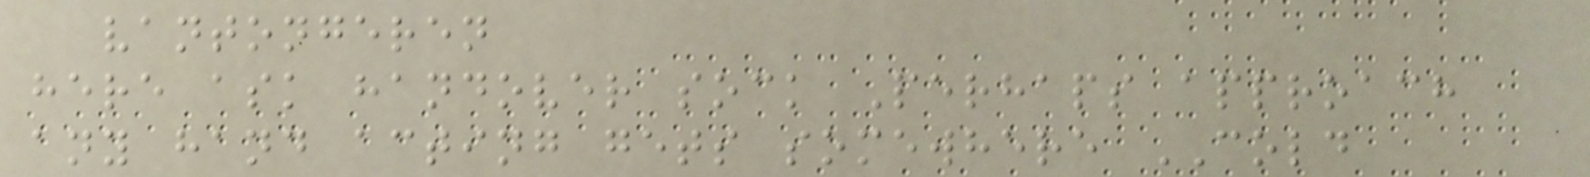vantongeren
here ask handover sock Perhaps approach
any hand acting gets somewhere COLD
